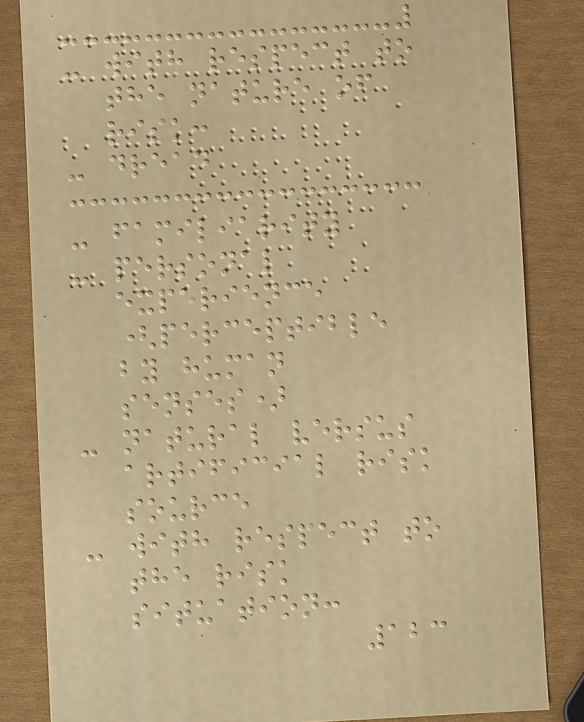- with respect to
the nature of
risk:
- dread
- familiarity
- personal
experience
(perceptible
by human
senses)
- natural versus
artificial risk
source
- with respect to
the risk
situation:
123
